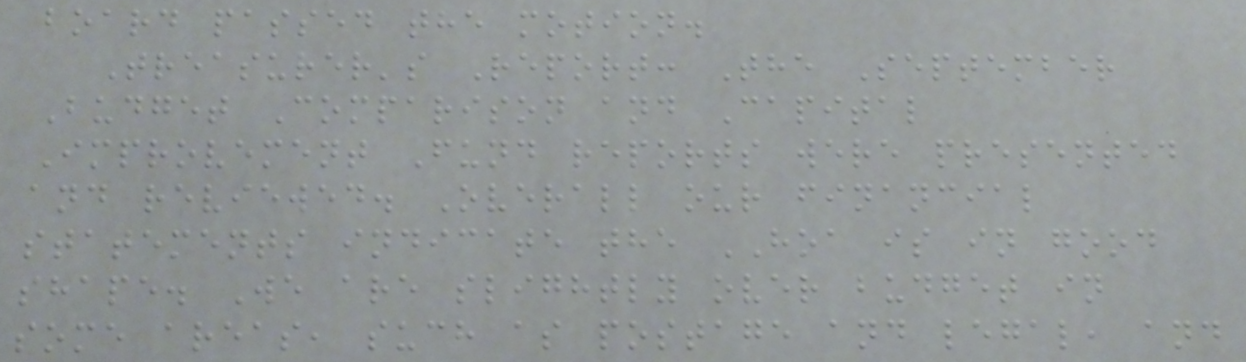board passed the motion.
Treasurer's Report: The September
Budget Comparison and Capital
Improvement Fund reports were presented
and reviewed. Overall our financial
statements indicate the HOA is in good
shape. We are slightly over budget in
some areas, such as postage and legal, and
